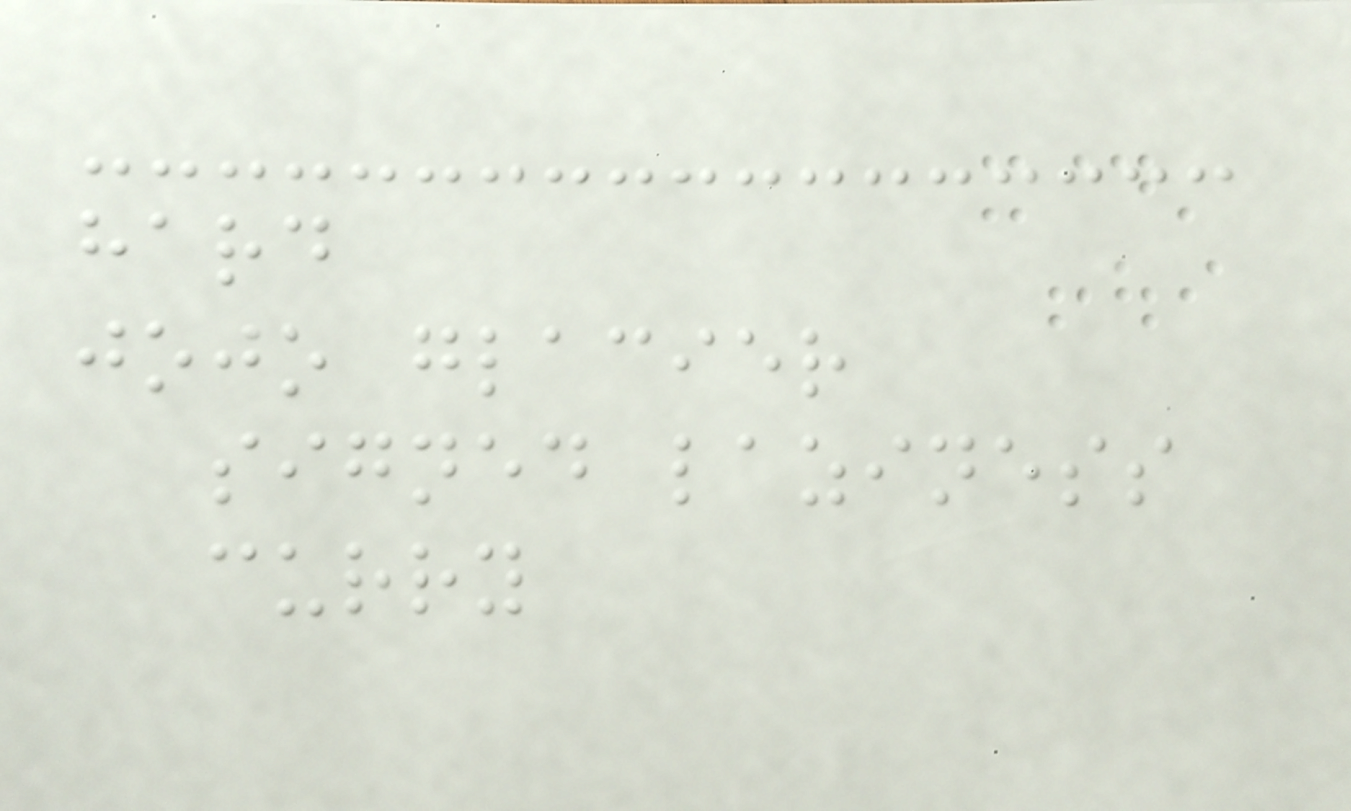hard
jojo glacier
signed laziness
curry
